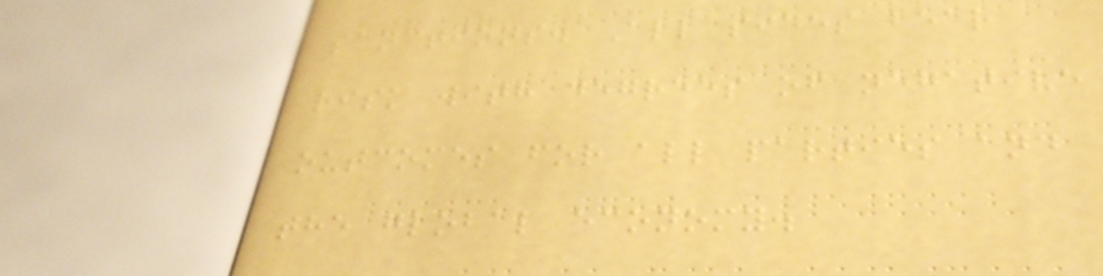sanctions. All sides bear
risk with degrees of negative
outcomes for all parties and
the global economy.
